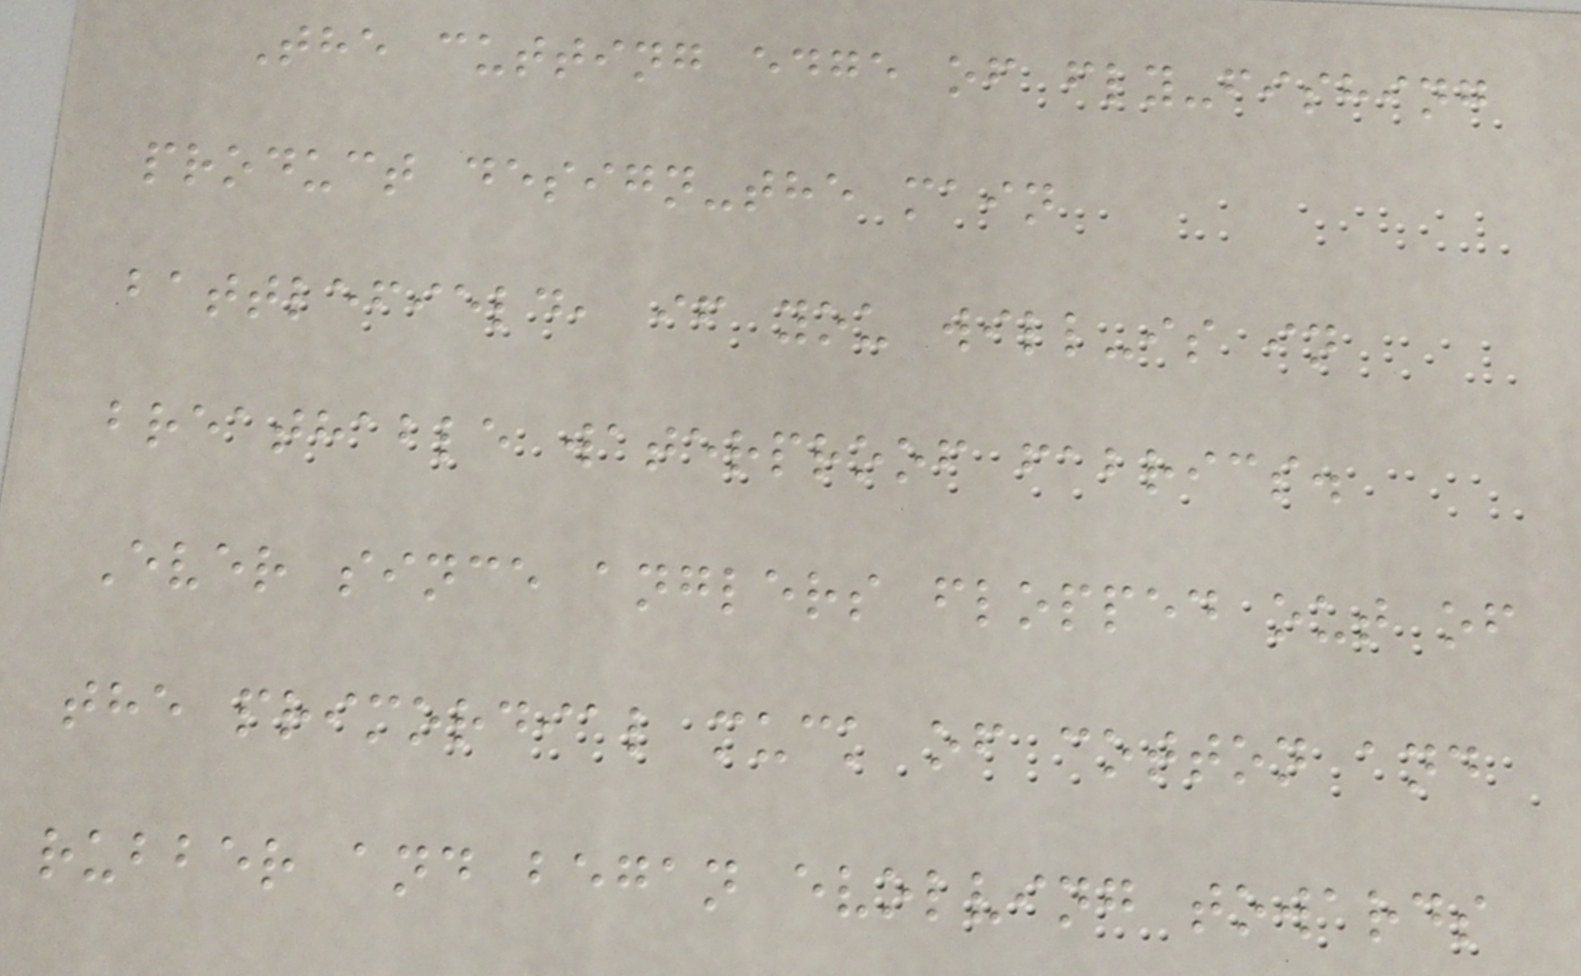The cutting edge of fly-fishing
product design-the main
battlefield, if you will-is in
breathable waterproof fabrics.
Ever since anglers flopped out of
the primordial muck of cotton and
rubber and began evolving towards
